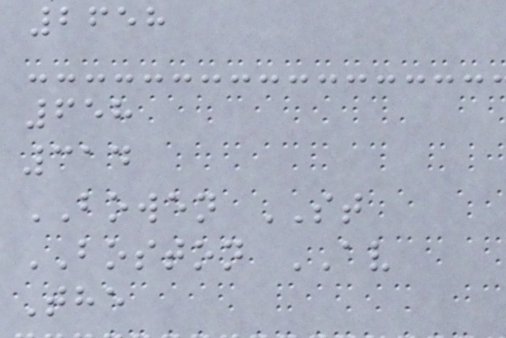2658
658
314
BOWEN ST
BOSTON AV
The
